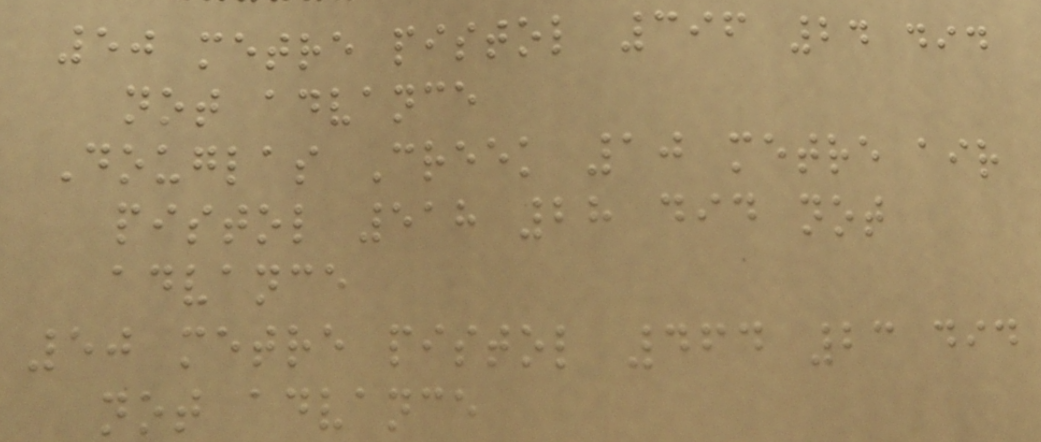50 metre pistol 396 24 did
not advance
Douglas Creek 10 metre air
pistol 518 28 did not
advance
50 metre pistol 464 23 did
not advance
